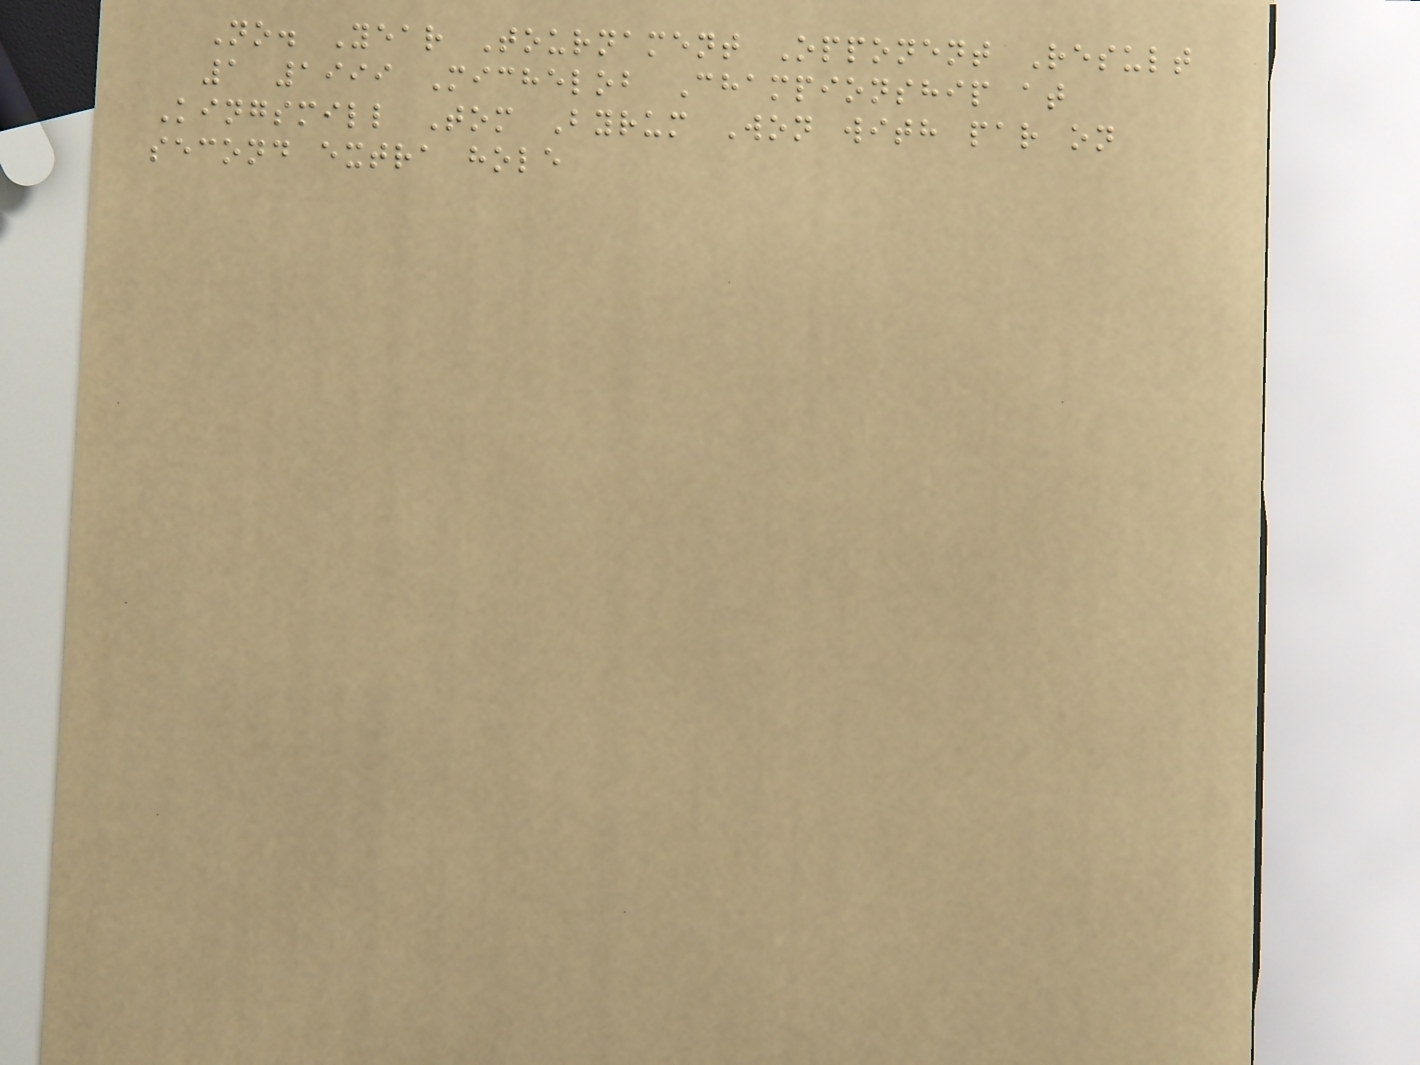No. Year Tournament Opponent Result
1 1999 Michelob Championship at
Kingsmill Tom Byrum Won with par on
second extra hole
